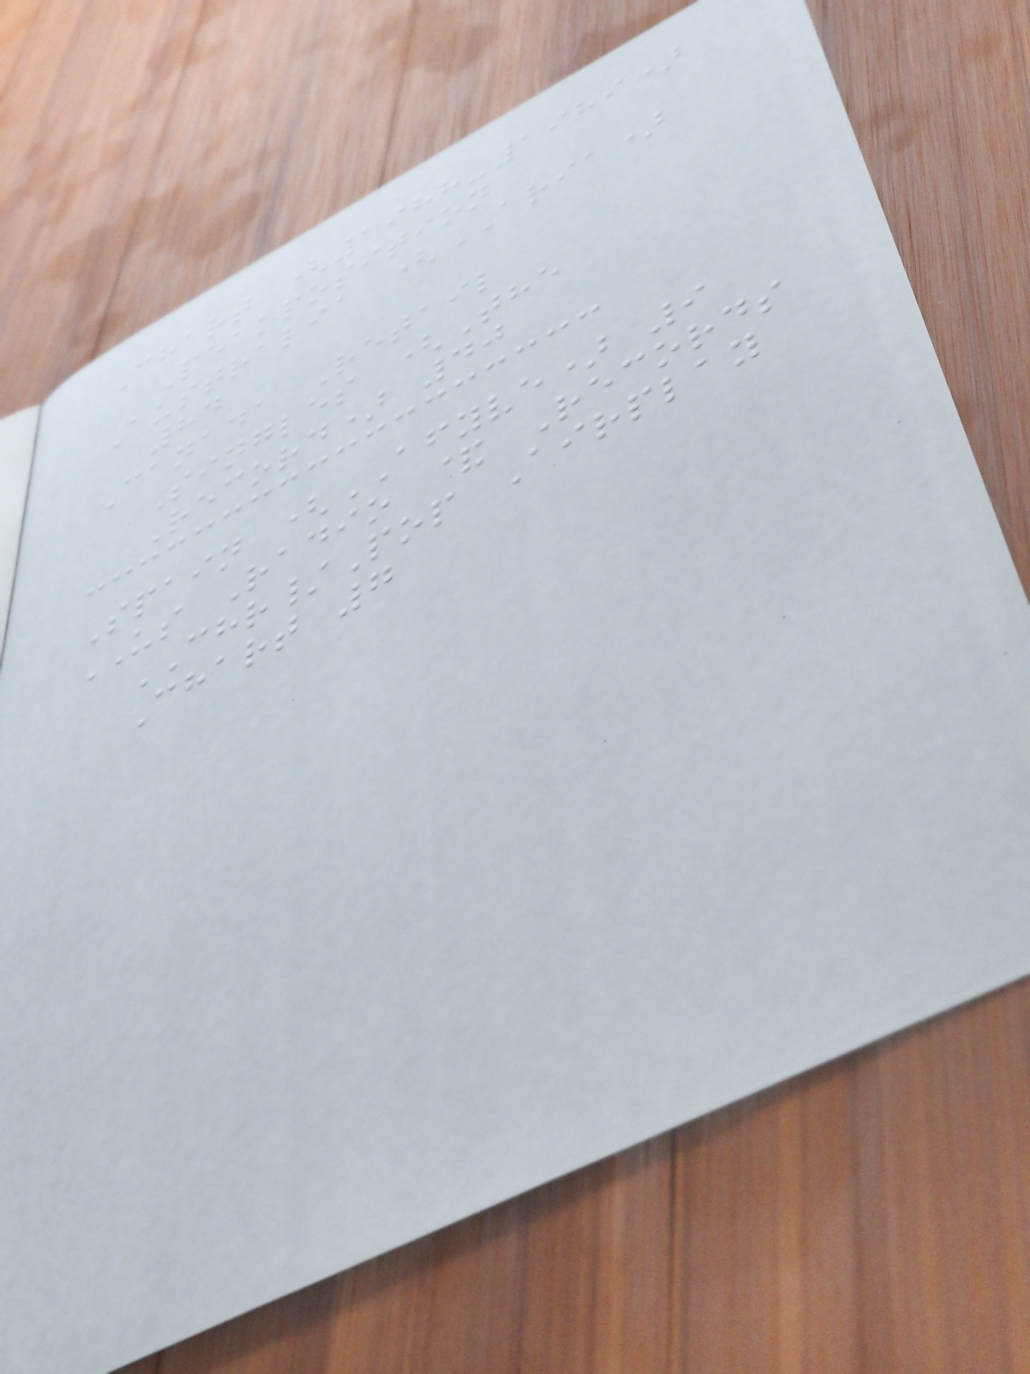Chart (1988-1989)
Peakposition
Australia (ARIA)
84
Canada Retail
Singles (The
Record) 40
Spain (AFYVE) 9
US Radio & Records
CHR/Pop Airplay
Chart 7
